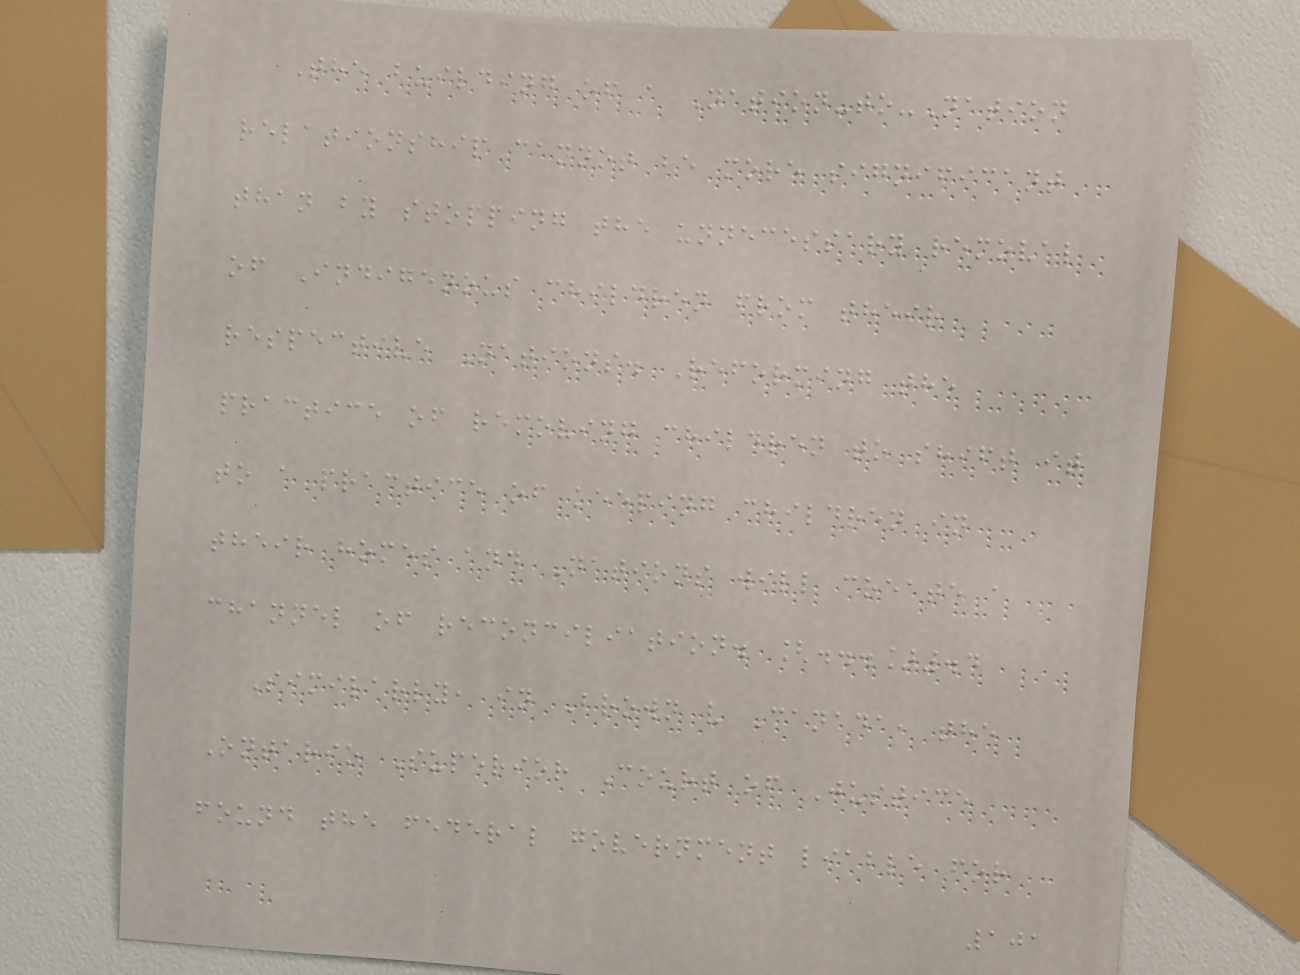The building of a Nation-to-Nation
relationship cannot be more significant
than by stopping the unnecessary removal
of Indigenous children from their
respective Nations. Reforming the
practice of removing children to shift it
to a practice of keeping children in
their homes and Nations will create a
channel of reconciliation. [...].4
Similarly, in Brown v Canada, the
Ontario Superior Court of Justice
found the federal government liable for
101
